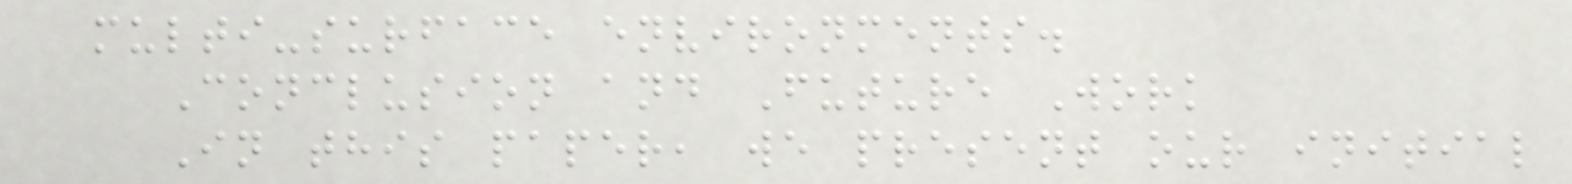multi-surface environments.
Conclusion and Future Work
In this paper, we present our initial
